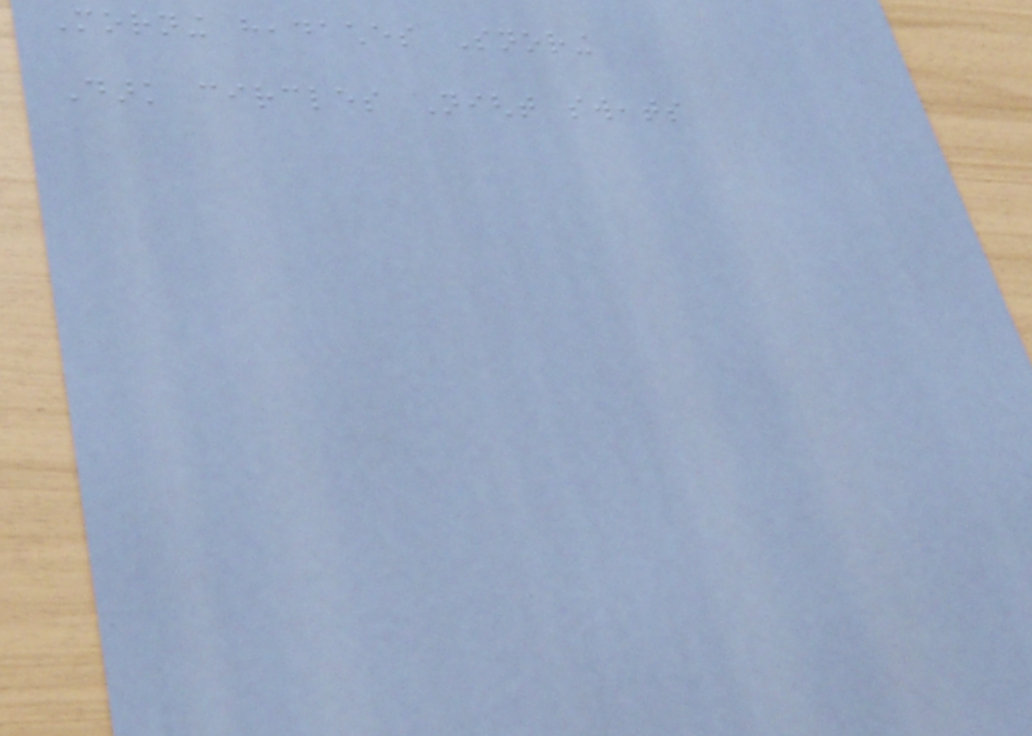Morning headaches Snoring
Dark circles Night sweats
